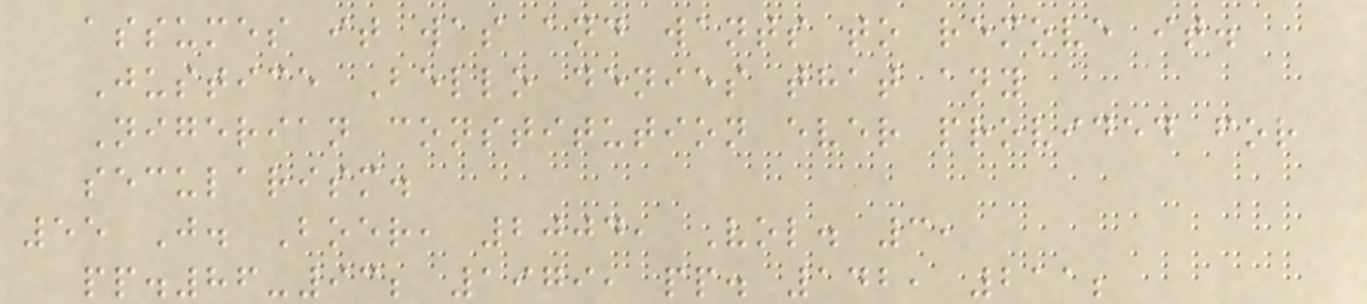assumes it was and wants to remove it.
Justice Bello denies that any
Nigerian constitution ever provided for
secularism.
55 J. Boer, 2004, Vol. 3,
pp.86-93; 1979, pp. 142, 211;
